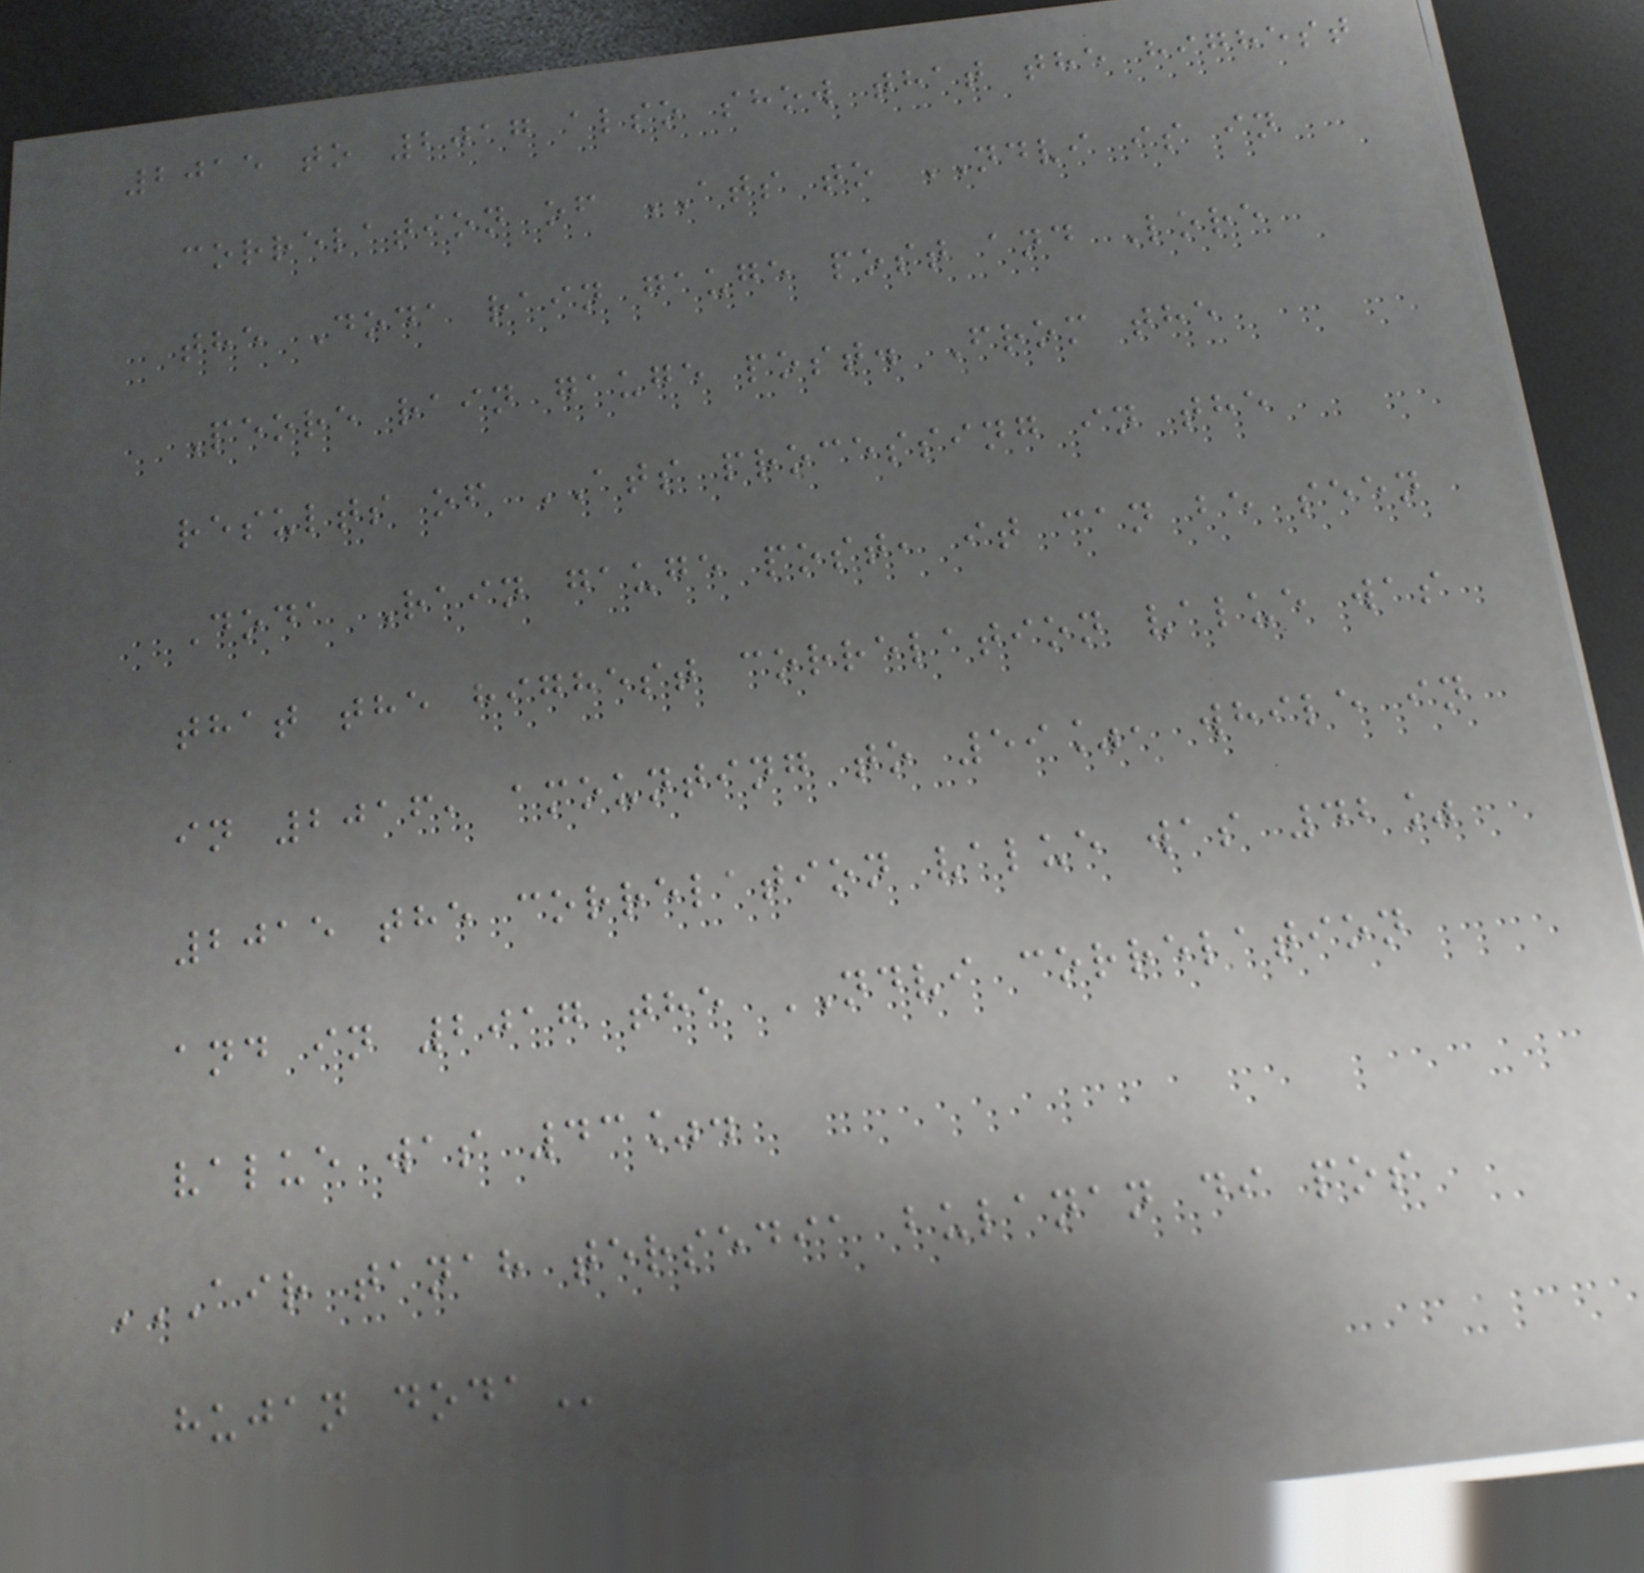2015 to 2017 also show that the highest
correlation of ATS to NDVI is in
the Doda rain gauge post and Lore
Peore rain gauge post. From the
results of ATS processing in the
Doda Rain gauge post, it can be seen
that the highest correlation value was
in 2016, amounting to 59%, while in
2015 the correlation value was 42%
and in 2017 the NDVI correlation
value was 43%.
AIR TANAH TERSEDIA BULANAN DI POS
HUJAN DODA
